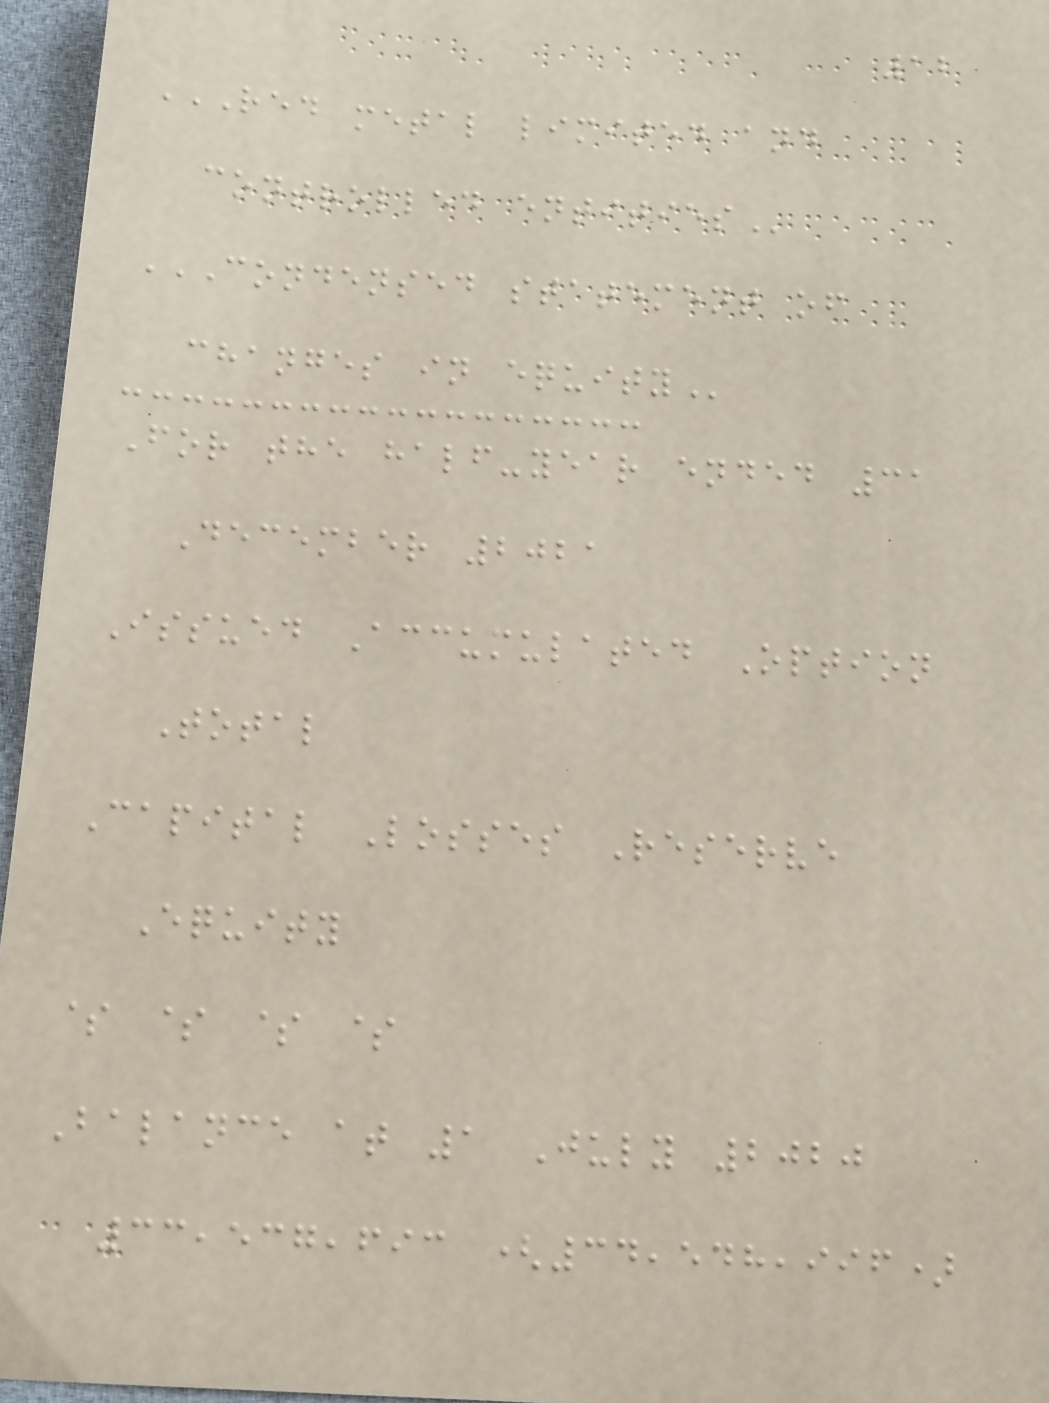12
RED METAL LIMITED AND
CONTROLLED ENTITIES
CONDENSED STATEMENT OF
CHANGES IN EQUITY
For the half-year ended 31
December 2021
Issued Accumulated Option
Total
Capital Losses Reserve
Equity
$ $ $ $
Balance at 1 July 2020
33,537,693 (34,548,996)
